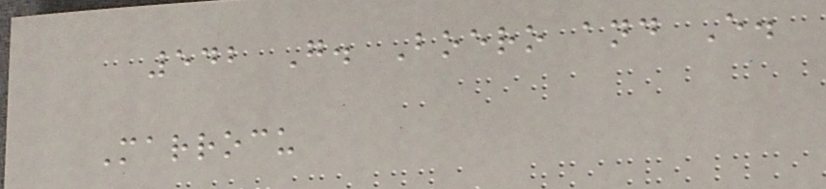542 G. Boero and E.
Marrocu
